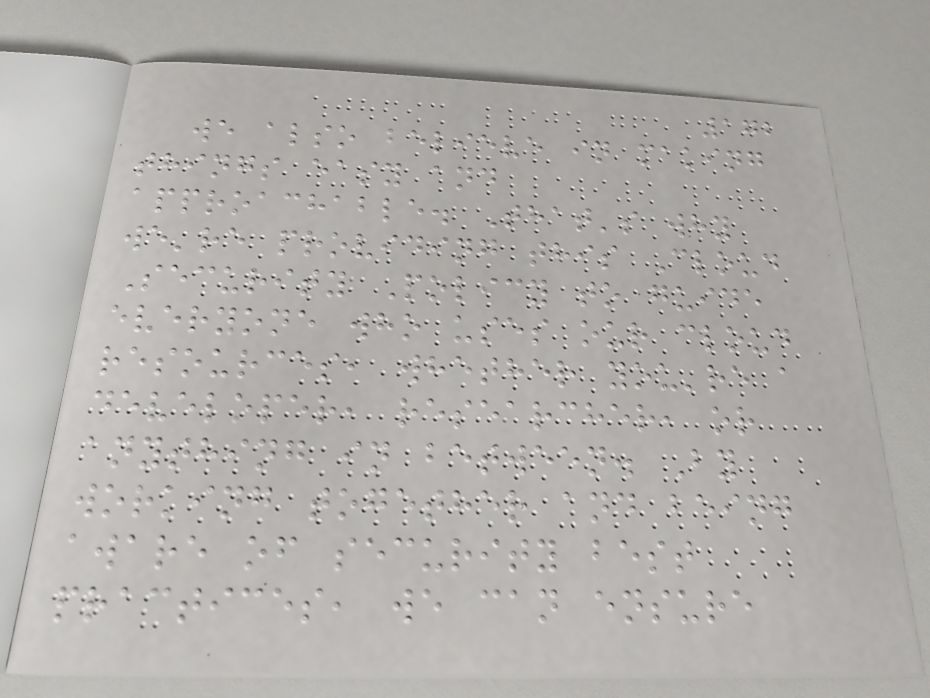172
we also believe in making
things easy and
approachable. That's why
we're providing this Cloud
Security Policy to guide
everyone who uses our cloud
resources, whether you're a
developer, researcher, or
anything in between. By
working together and being
aware of security best
practices, we can ensure
